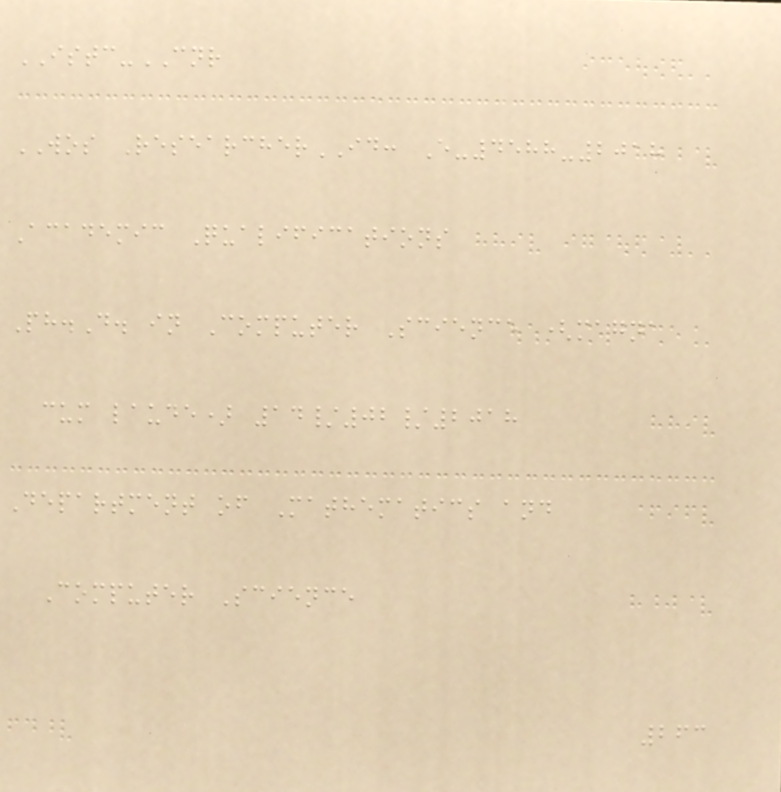ISTC-CNR
WOS ResearcherID: E-4588-2018
Academic Qualifications
Ph.D. in Computer Science (magna
cum laude) 14/02/2018
Department of Mathematics and
Computer Science
263
